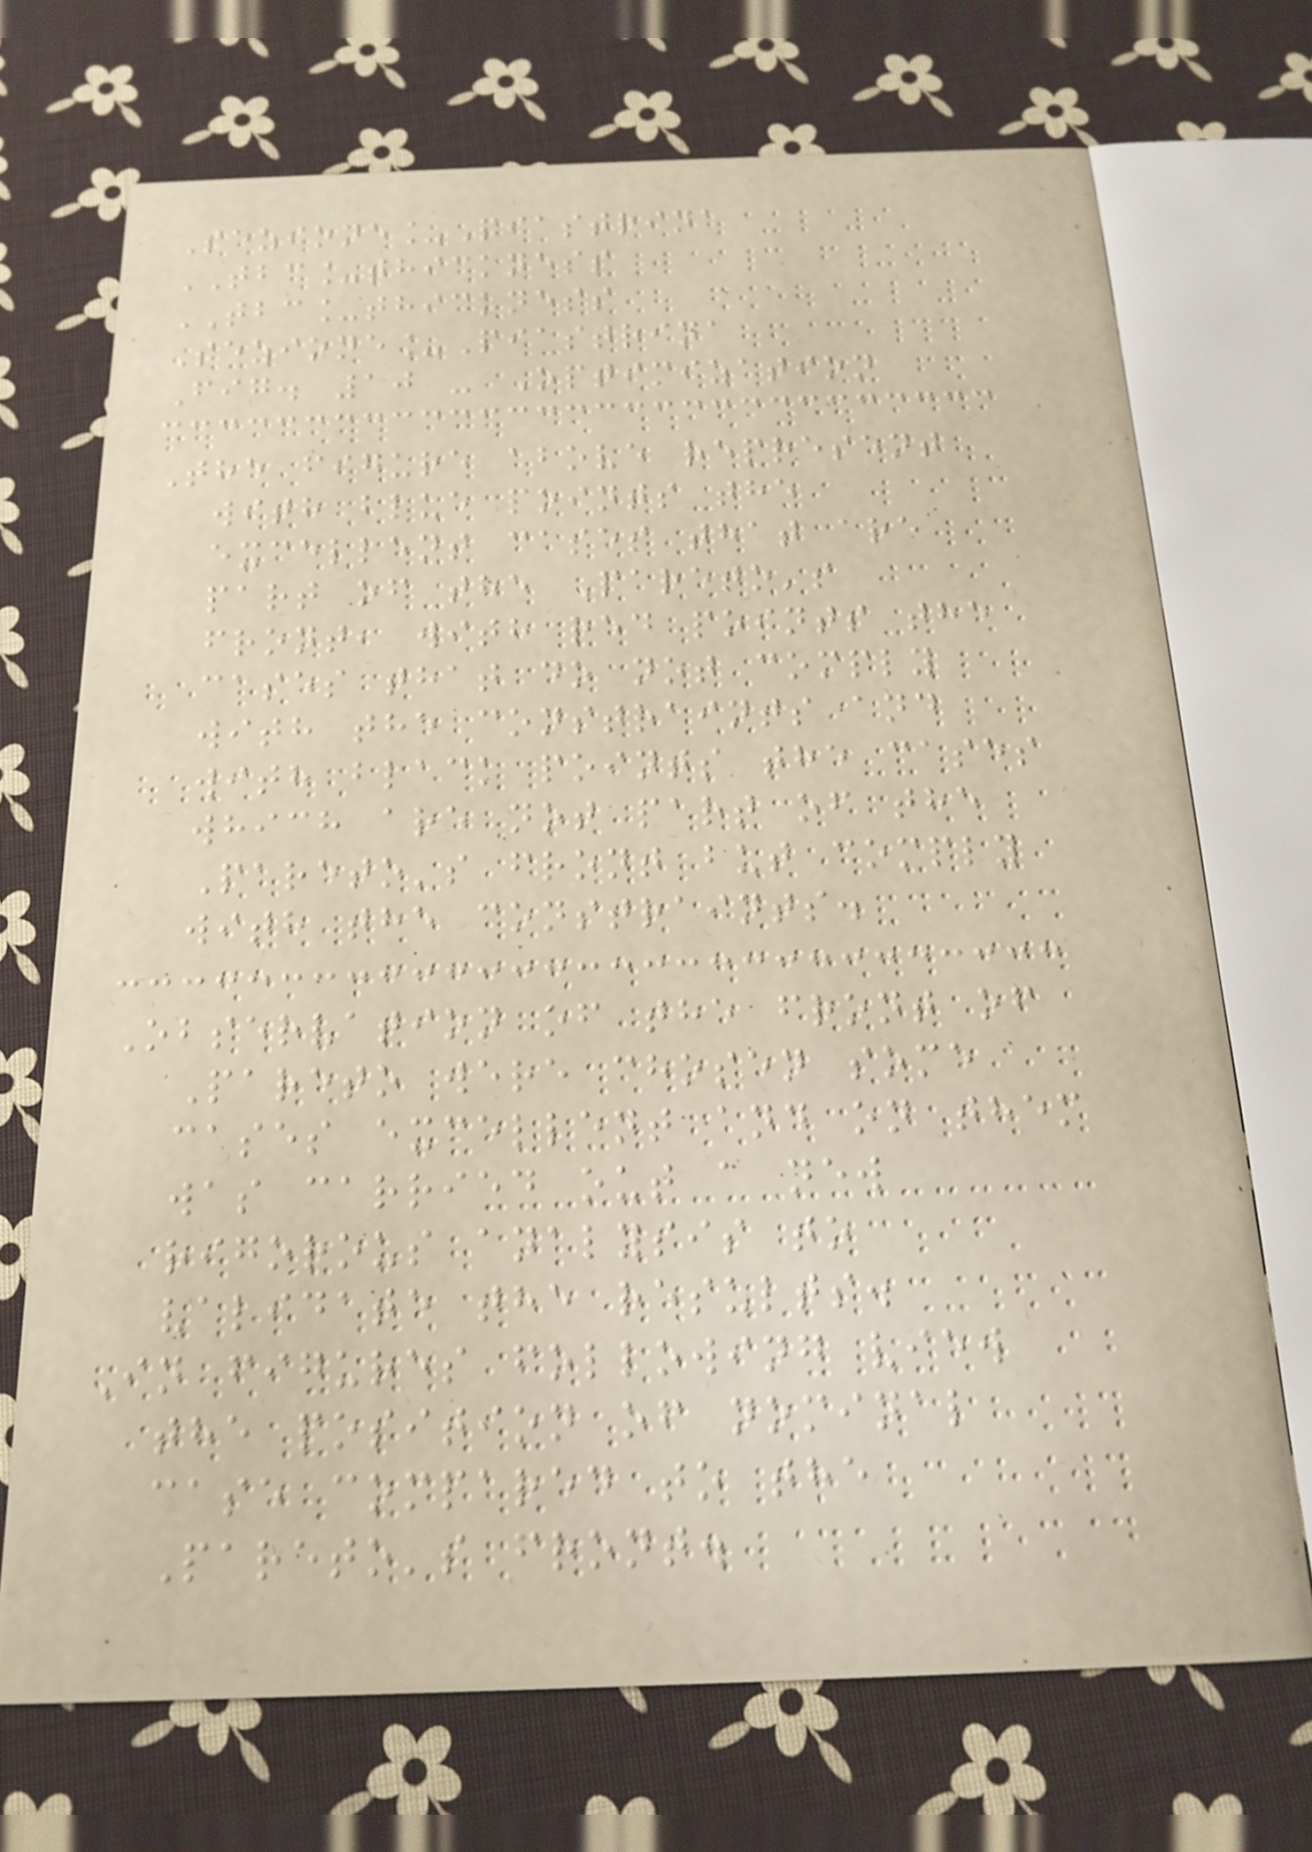Sezione_Piastrina
TBC_thickness
TBC_thickness
Sezione_Piastrina
Fig. 10 - Optimization
The figure above represent
with blue points the
excellent cases that are
part of the Pareto's
front, with red points the
cases that do not comply
with the constraints and
with black points the cases
which are not part of the
Pareto's front but comply
with the constraints.
Observation of the front of
Pareto were chosen some
cases excellent and on them
was carried out a new
rigorous analysis to
validate the results.
In figures following view
the position of nominal
case compared to the
Pareto's front.
